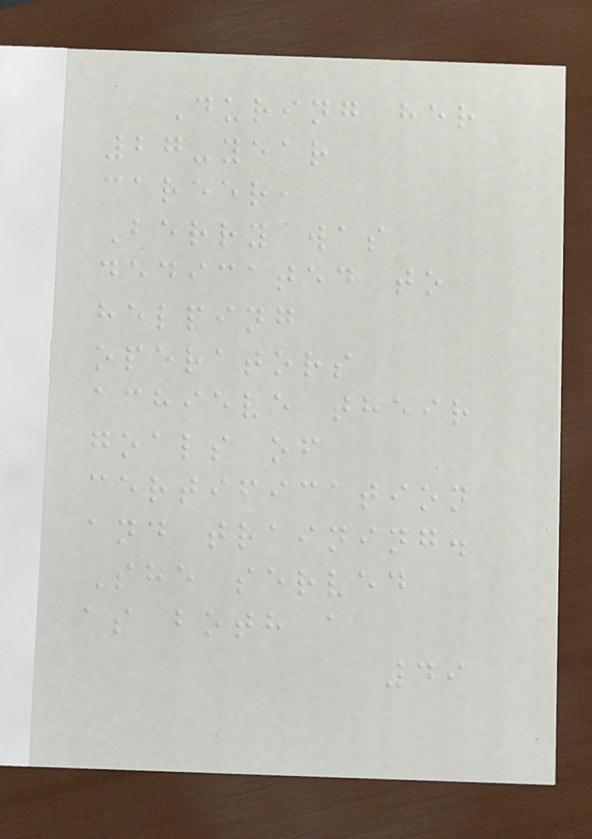During her
27-year
career,
Berry was
dedicated to
helping
operators
achieve their
goals of
certification
and training.
She served
as both a
49
